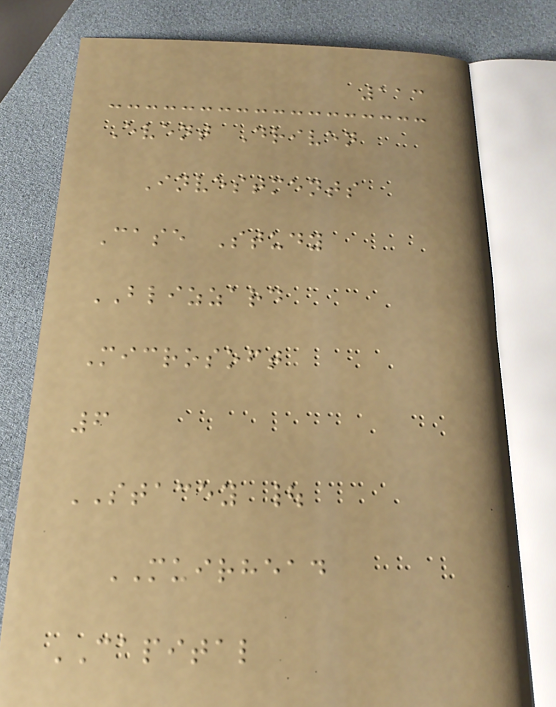113
Event Driven
Investments
Case Study
BLIZZARD
Microsoft
6
STACEY |
MUIRHEAD
CAPITAL
